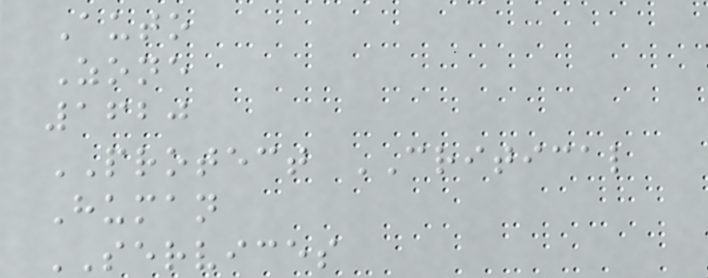Auto
Zone
1620
PROTECT CRITICAL
Human
SERVICES
